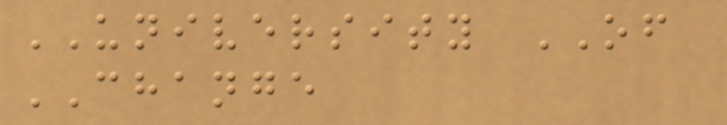UNIVERSITY OF
CHANGE
